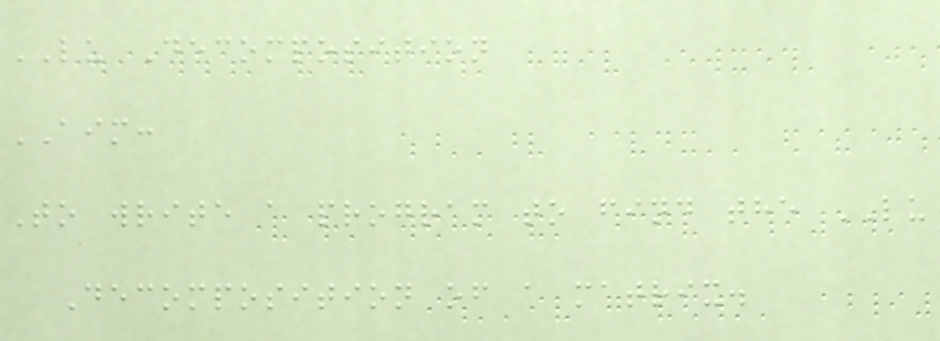LU Decomposition
AIM:
To write a program to find the LU
Decomposition of a matrix.
